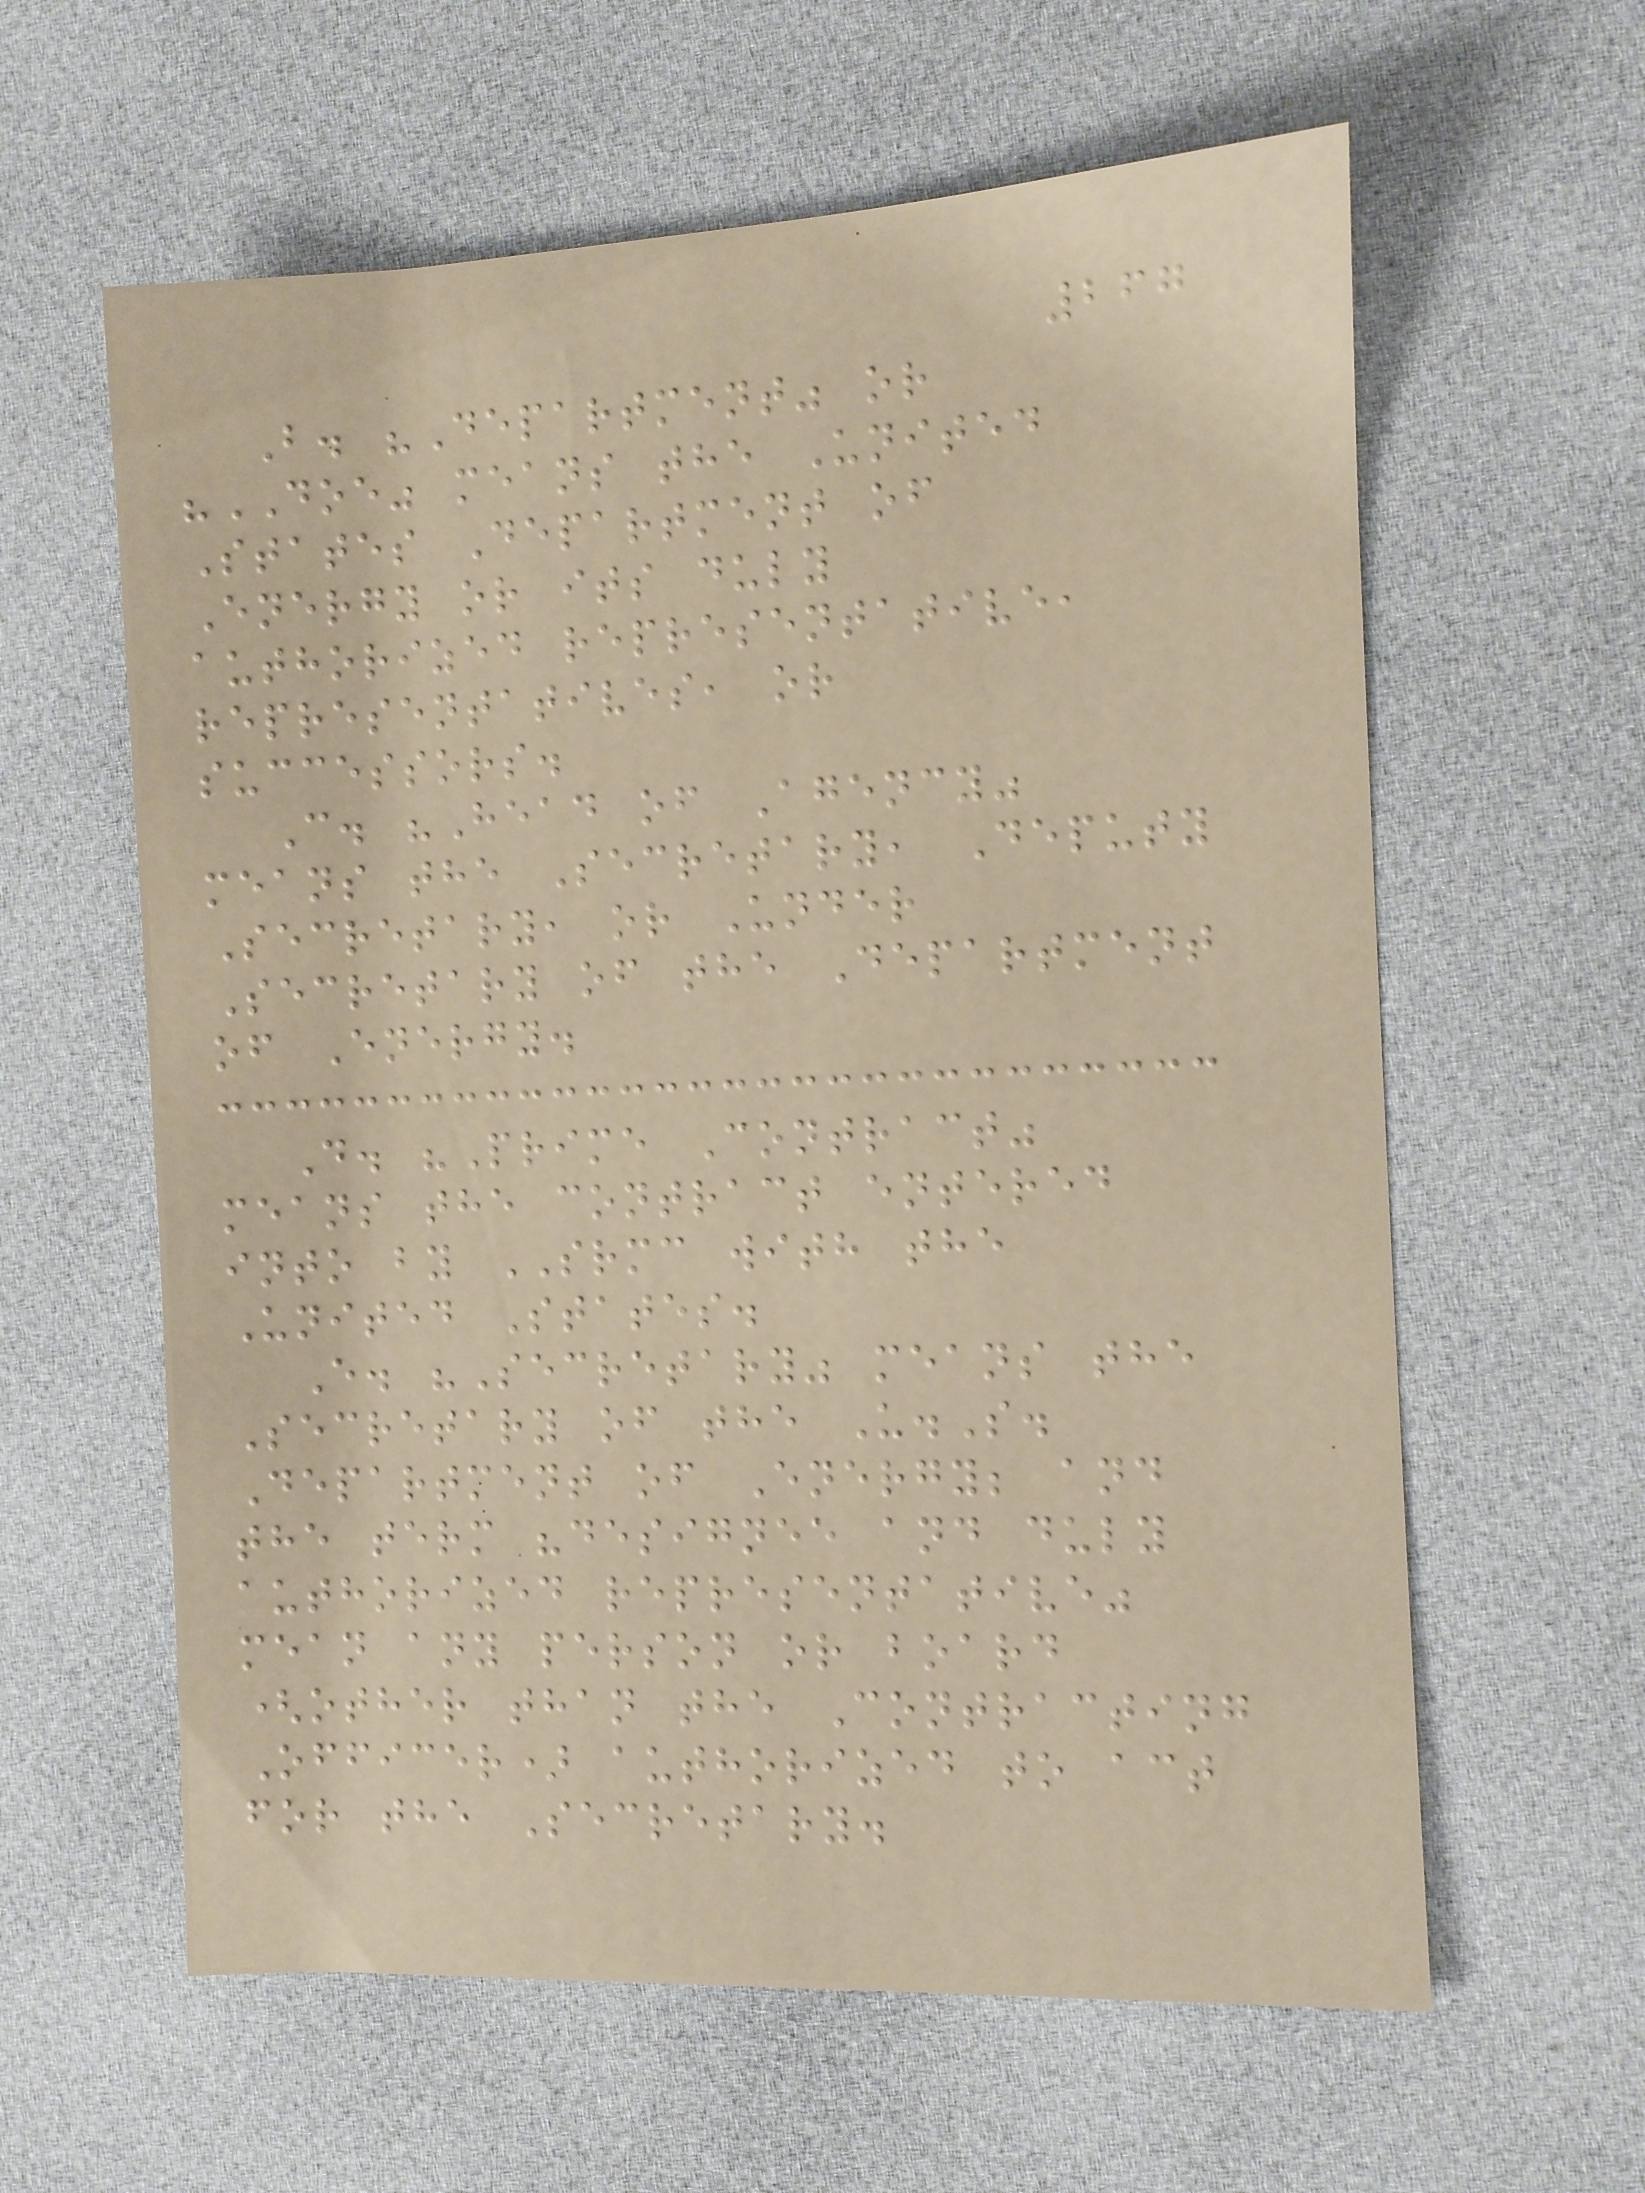267
B. "Department" or
"DOE" means the United
States Department of
Energy or its duly
authorized representative,
representatives, or
successors.
C. "Head of Agency"
means the Secretary, Deputy
Secretary, or Under
Secretary of the Department
of Energy.
D. "Prime Contract"
means the contract entered
into by SRMC with the
United States.
E. "Secretary" means the
Secretary of the U.S.
Department of Energy; and
the term "designee and duly
authorized representative"
mean any person or board
(other than the Contracting
Officer) authorized to act
for the Secretary.
